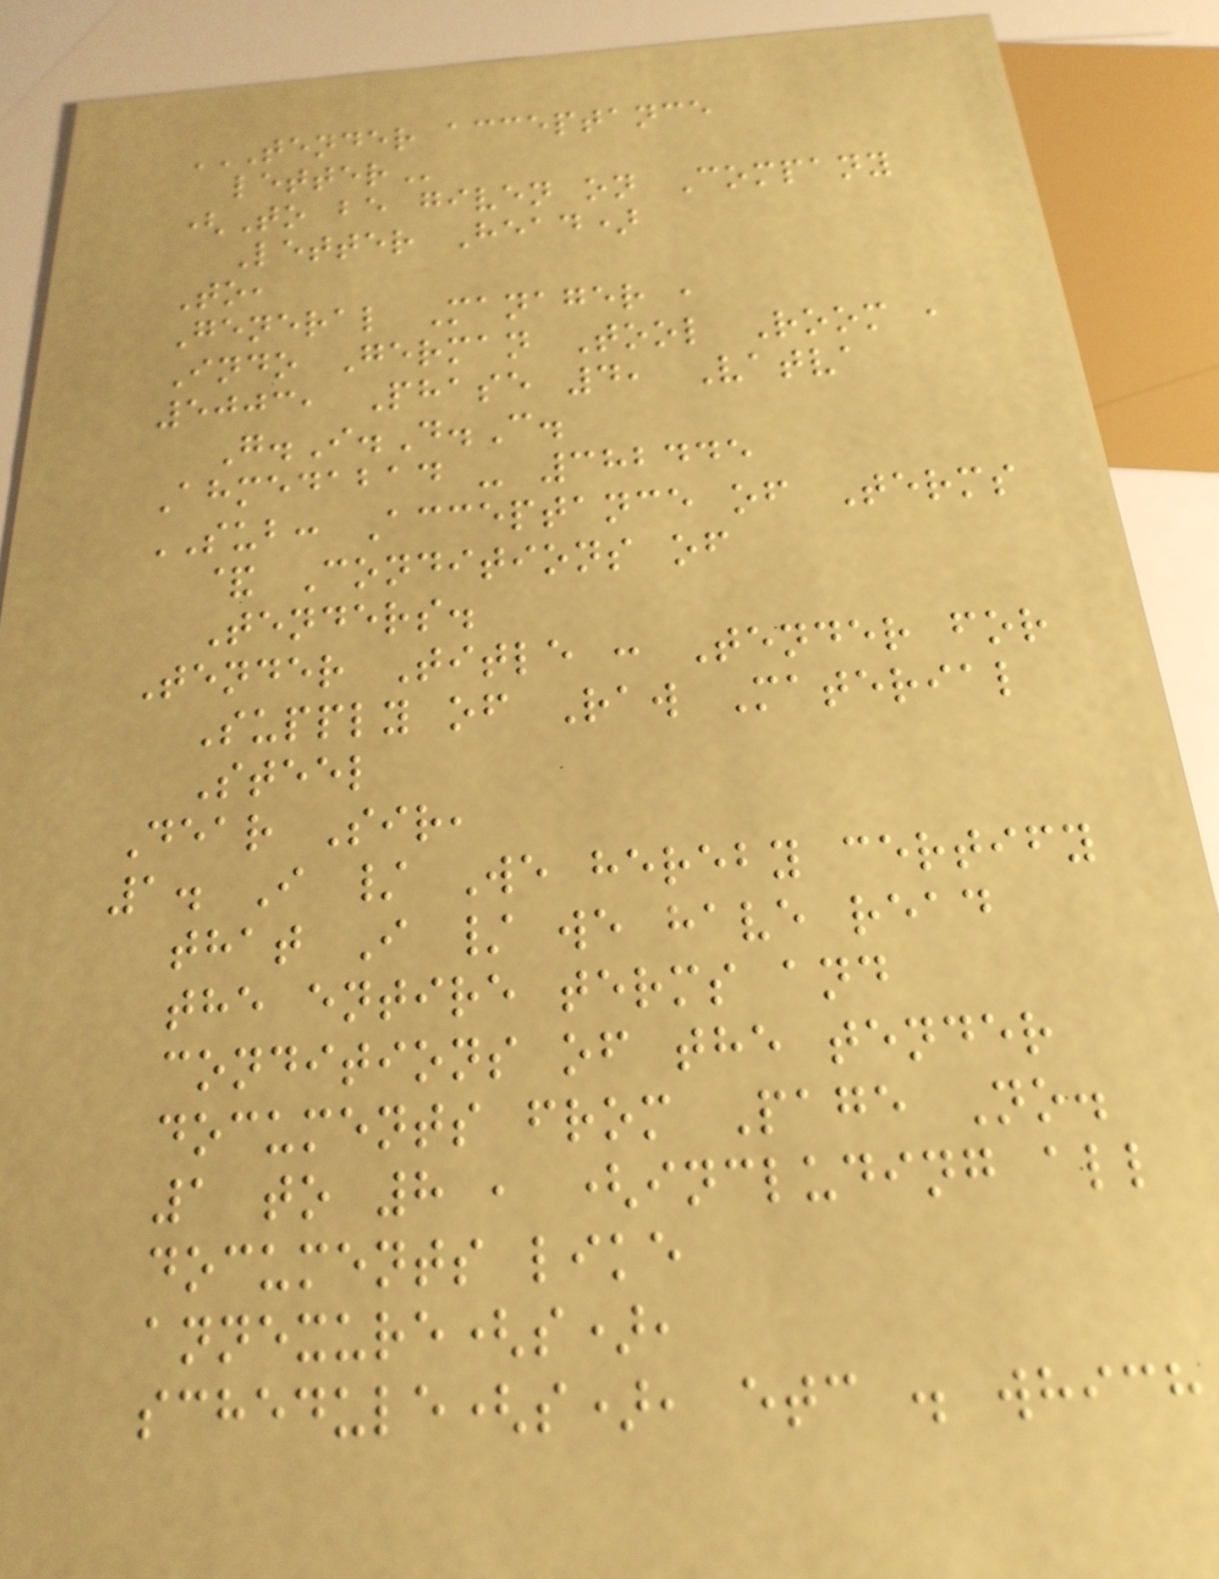TENDER ACCEPTANCE
LETTER
(To be given on Company
Letter Head)
To,
General Manager ,
Indo German Tool Room ,
5003, Phase 4, Vatva
G.I.D.C.
Ahmedabad - 382445
SUB: Acceptance of Terms
& Conditions of
Tenders.
Tender Title : Tender for
Supply of Raw Material
Steel
Dear Sir,
1. I / We hereby certify
that I / we have read
the entire terms and
conditions of the tender
documents from Page No.
1 to 8 , (including all
documents like
annexure(s),
schedule(s), etc . which
